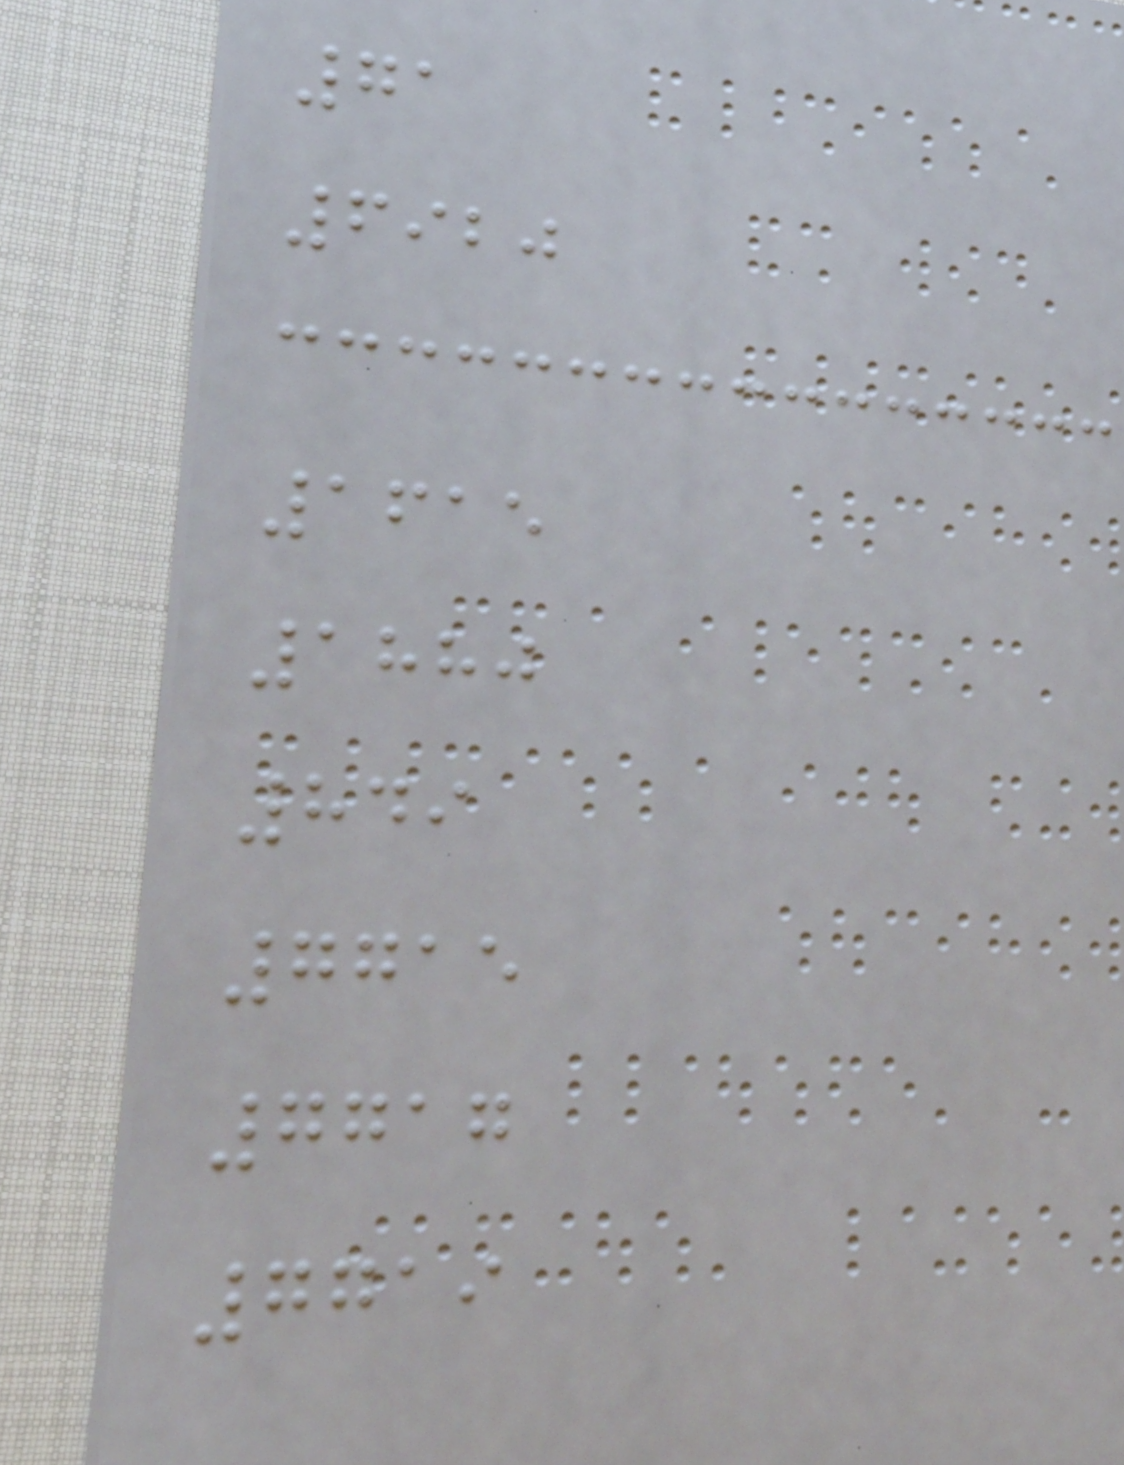71
6920
1615
1880
849
7715
7717
7719
